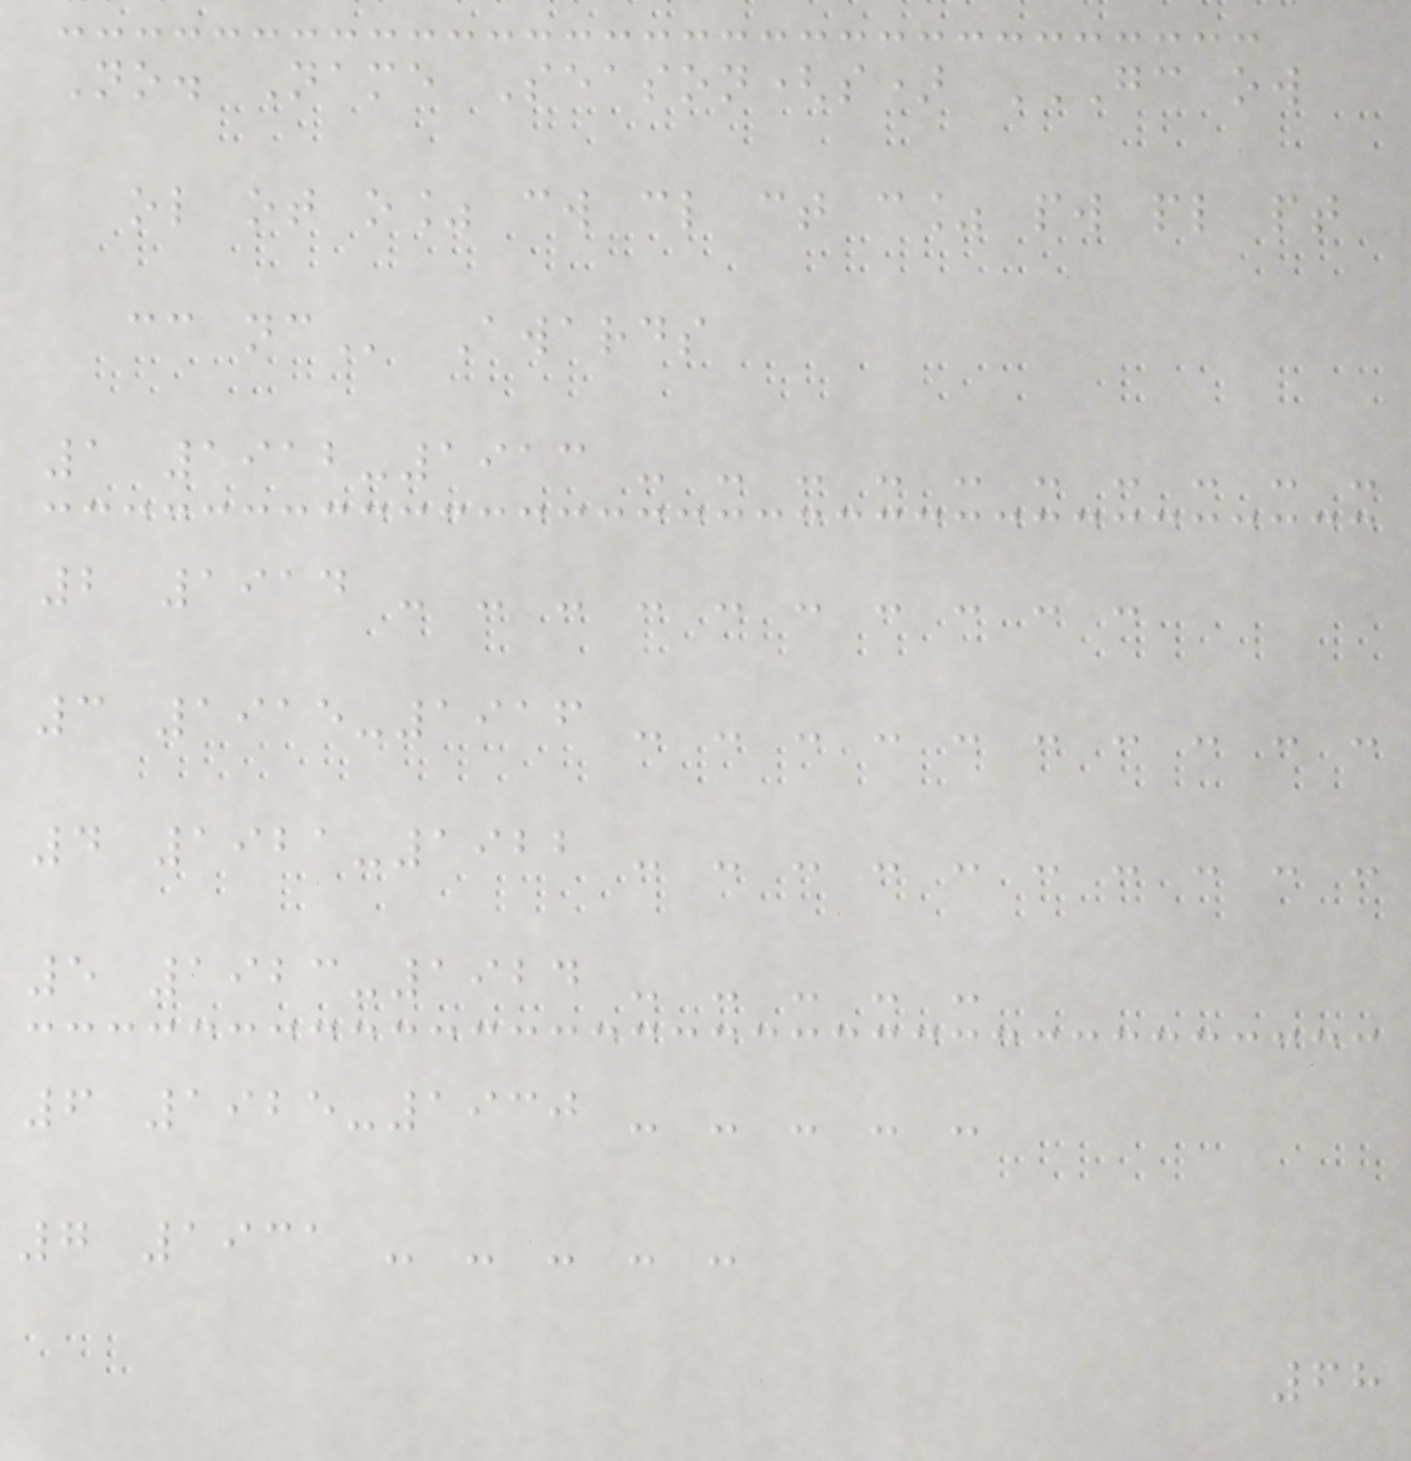No. Name Season(s) GC OW
OL OT O% CW CL CT C% PW PL PT
CC NC Awards
1 1912-1913 - - - - - - - - - -
2 1914 - - - - - - - - - -
3 1915-1916 - - - - - - - - - -
4 1921-1922 - - - - - - - - - -
5 1923-1924 - - - - -
6 1925-1930 - - - - -
7 1931 - - - - -
68
